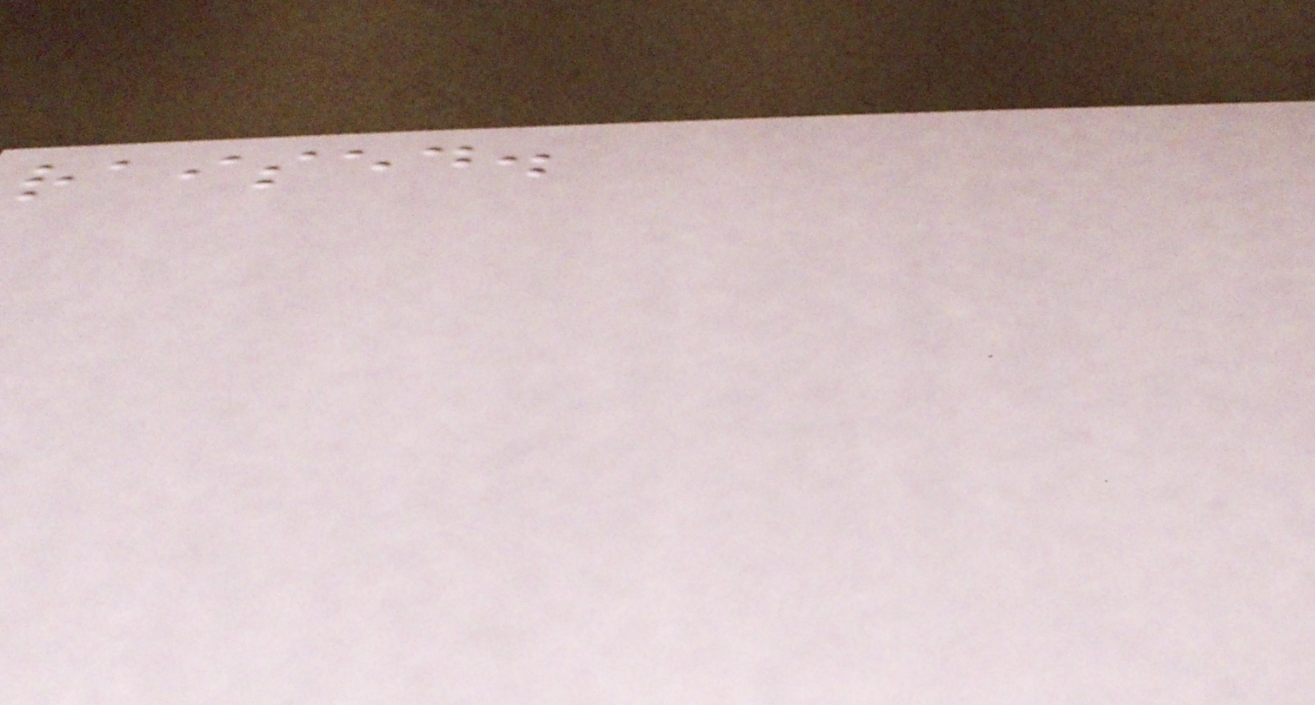raised.
